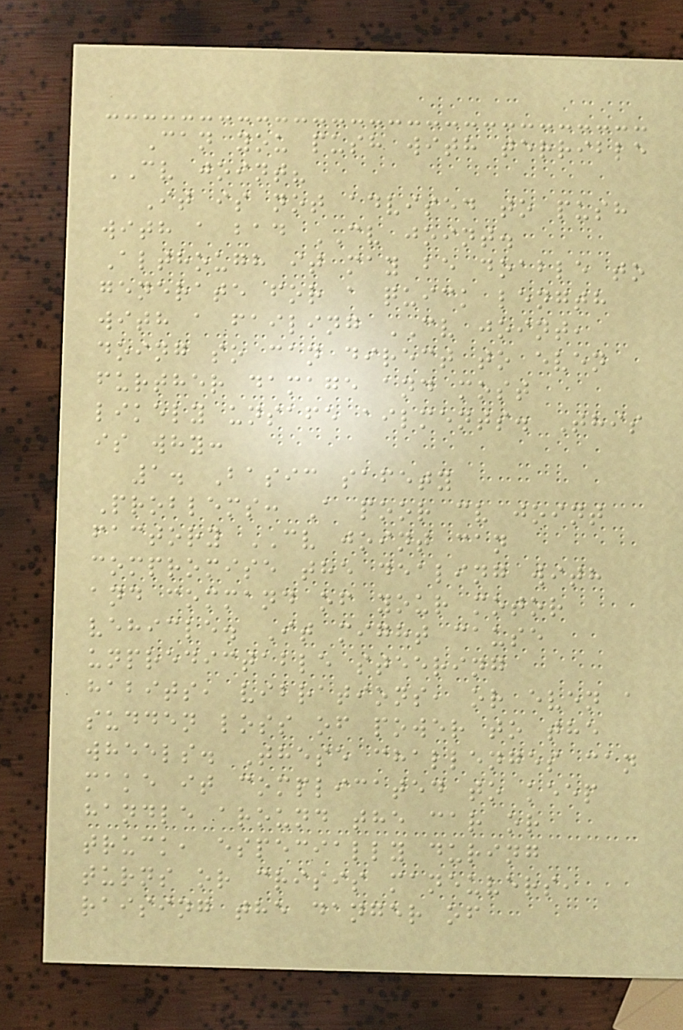Can you push with terrible
CV joint?
It is not advised to push
with a bad CV joint.
Although it may be doable to
generate for a quick length
with a failing CV joint,
doing so can direct to even
further damage and most
likely unsafe ailments. This
is why:
1. Basic safety
Problems: A poor cv joint
factory CV joint can
compromise the dealing with
and command of your motor
vehicle. It might cause
unpredictable steering
habits, vibrations, or even a
sudden loss of power to the
wheels. These challenges can
make it complicated to keep
handle around the car or
truck, especially during
turns or crisis maneuvers,
raising the danger of
